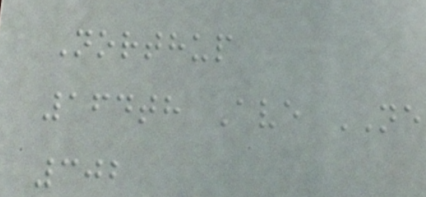Northup
164th Ave NE
302
